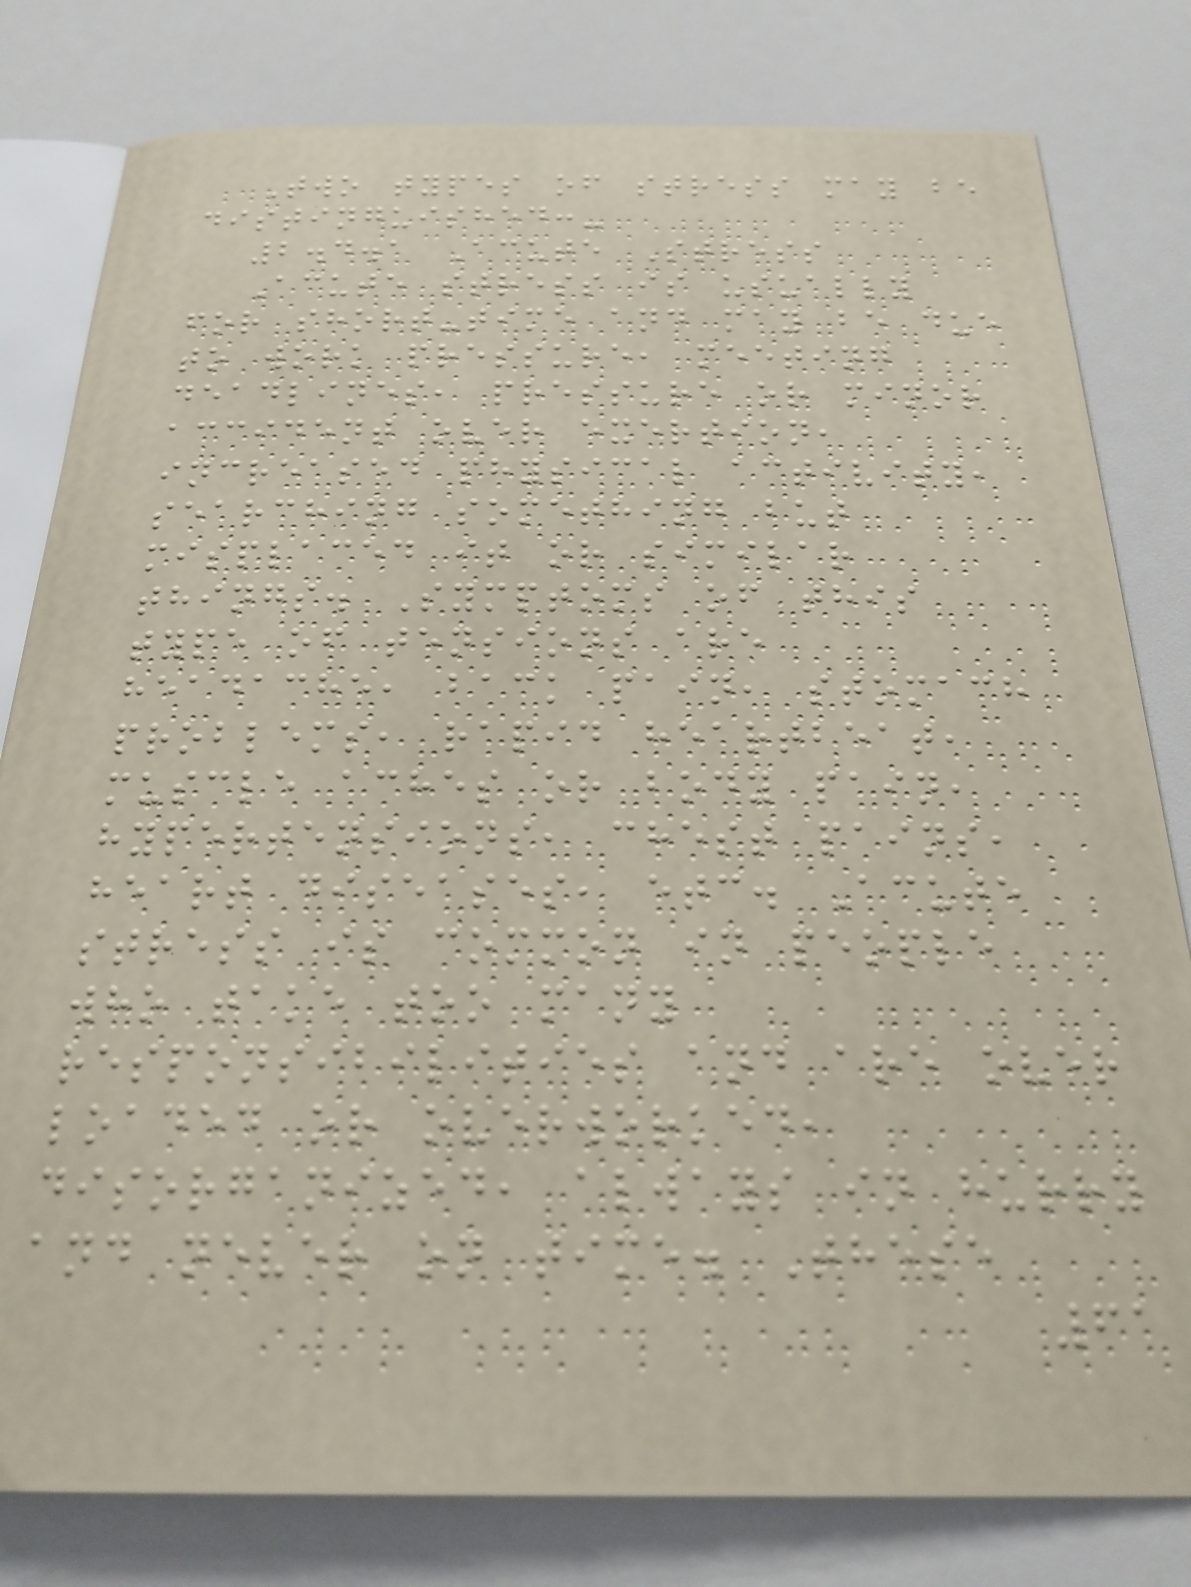Two types of stress may be
distinguished:-
2.4.1 Acute Stress
Acute stress is usually
for short-time and may be due
to work pressure, meeting
deadlines, pressure or minor
accident over exertion,
increased physical activity,
searching something but
misplaced it or similar
things. Symptoms of this
type of tensions are
headache, back pain, stomach
problems, rapid heartbeat,
muscle aches or body pain,
hypertensions, chest pains,
heart diseases, etc. Acute
stress is common in people
who take too many
responsibilities and are over
loaded or overworked,
disorganized, always in hurry
and never on time. These
61
